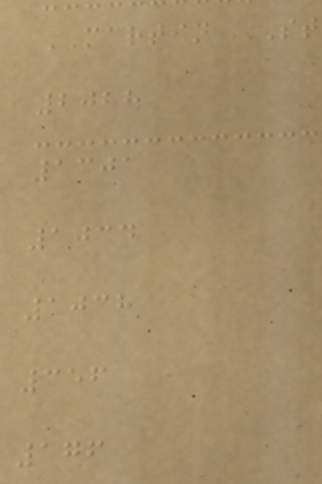MARTIN ST
2028
1301
1034
1038
356
176
